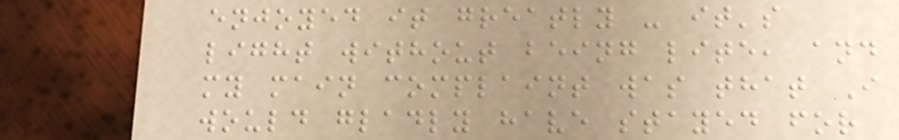enjoyed it greatly - it's
light without being lite, and
my main complaint was that I
would gladly have stayed for
